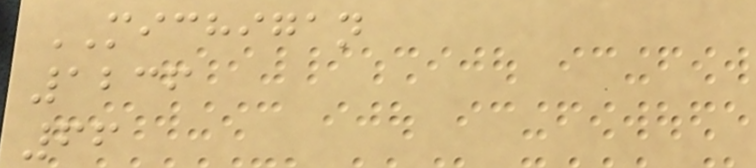MICHIGAN
1236
66
